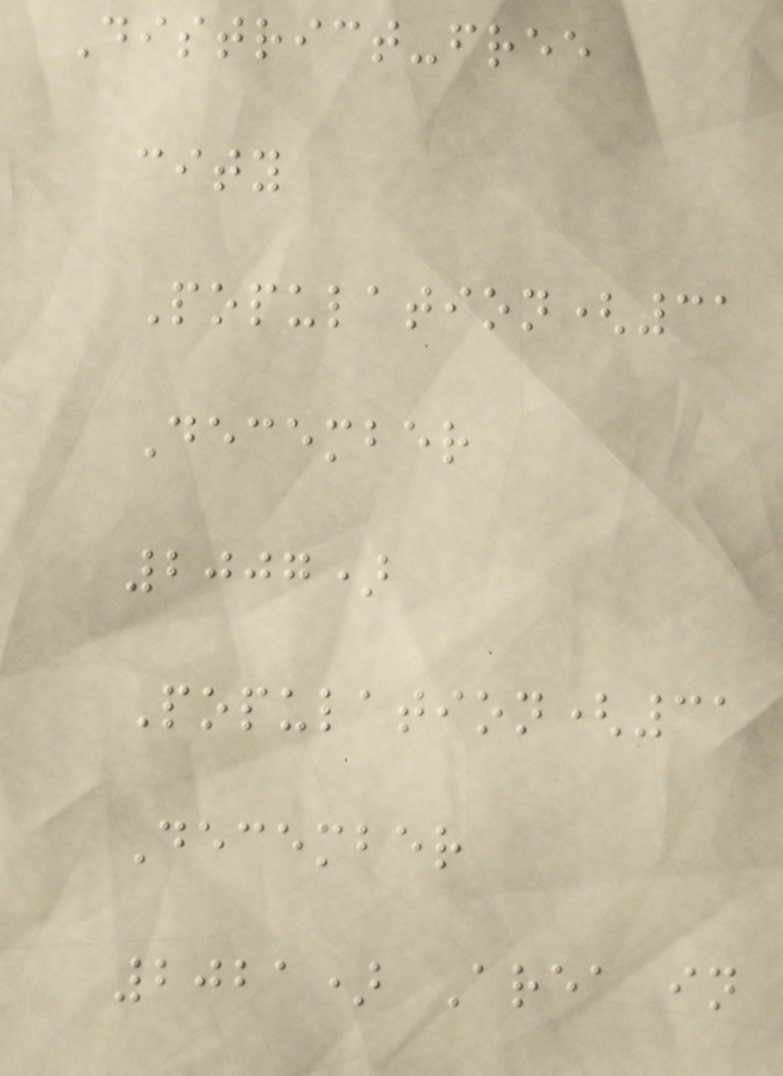District-free
city
Population(31
December
2007)
Population(31
December
2021) Area in
